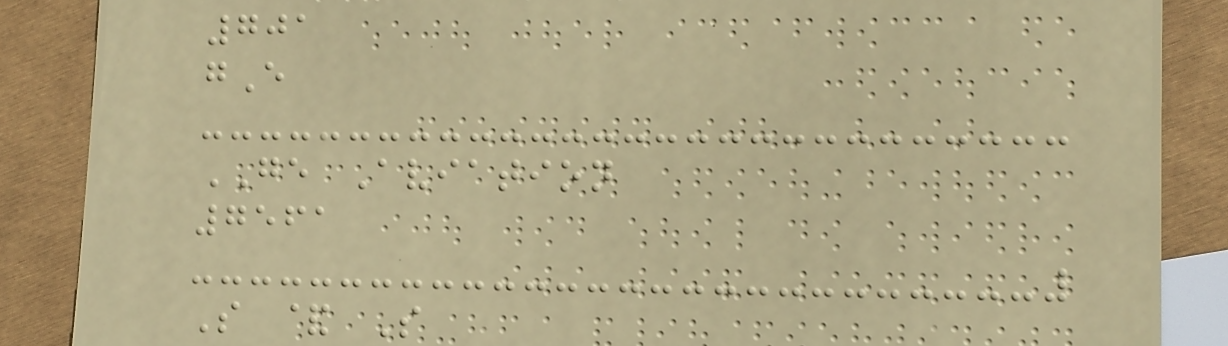701
gE
GE Aviation
7561
S & S
